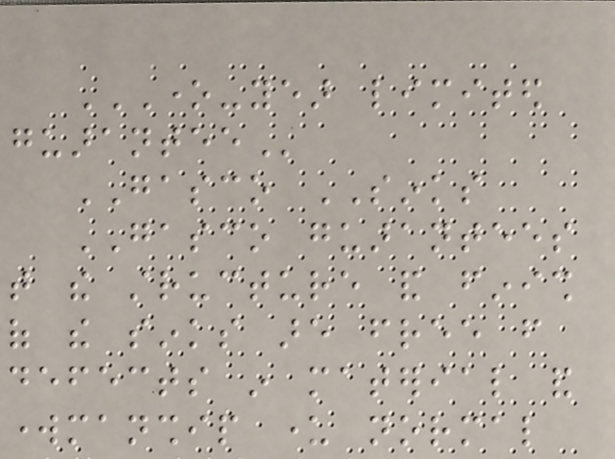ONE-YEAR LIMITED
GUARANTEE
GASCO SINKS
GASCO guarantees
that the structure and finish
of the sinks are free from
defects in material and
workmanship under normal
